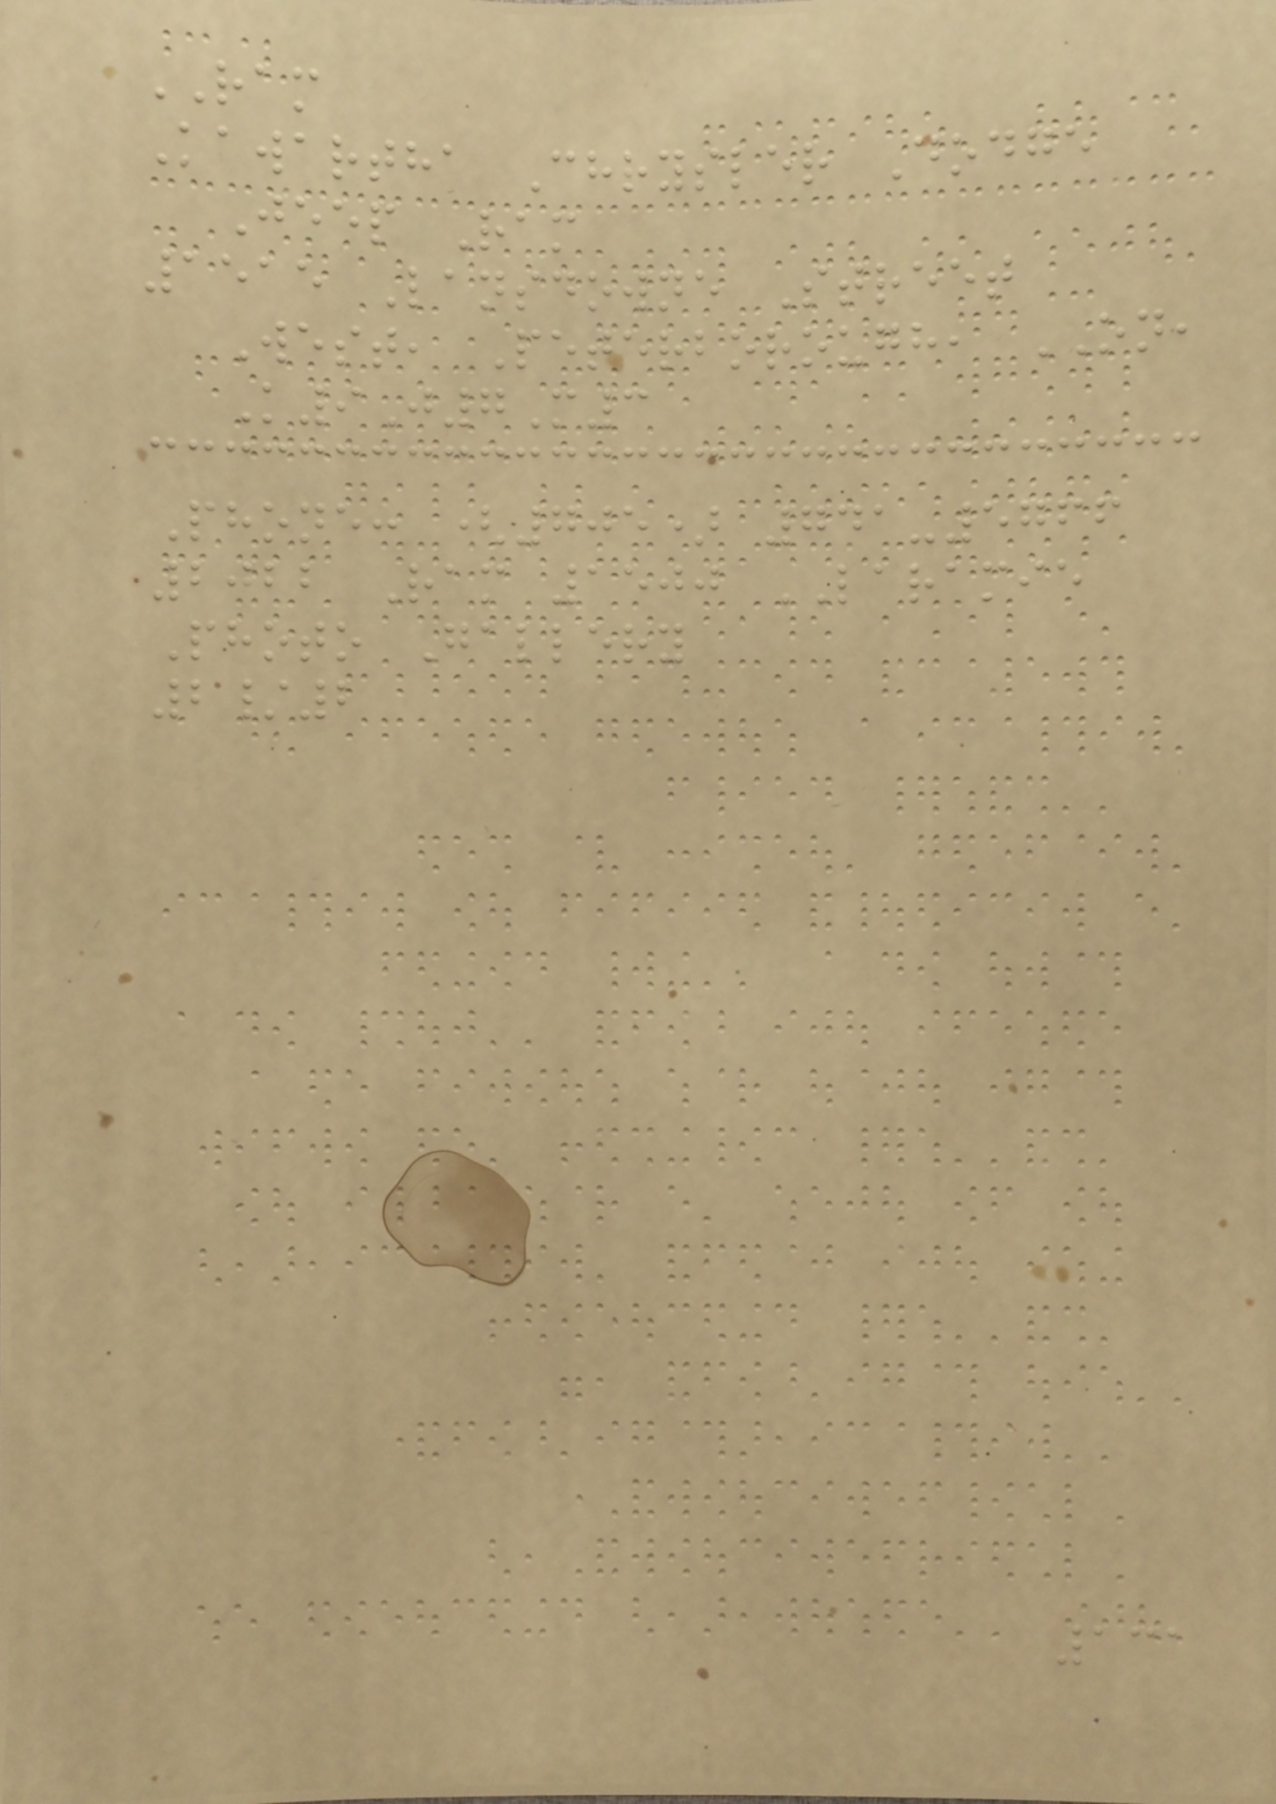RAM
Kawartha Chrysler Dodge
Jeep Ram
1515 Lansdowne Street
West, Peterborough, ON,
K9J7M3
Phone: (705) 741-5766
2022 Ram 1500 LARAMIE
Photo Gallery
2/2
131
